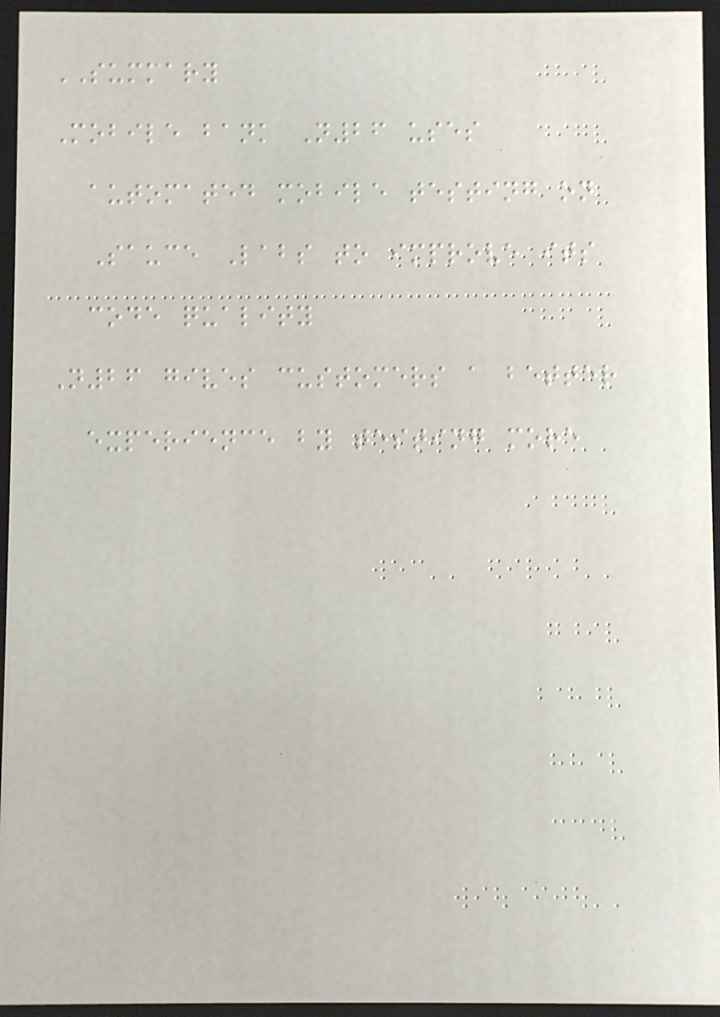SUMMARY
Mobile bank N26 uses
automated mobile testing on
Sauce Labs to improve its
code quality
N26 gives customers a better
experience by testing more
